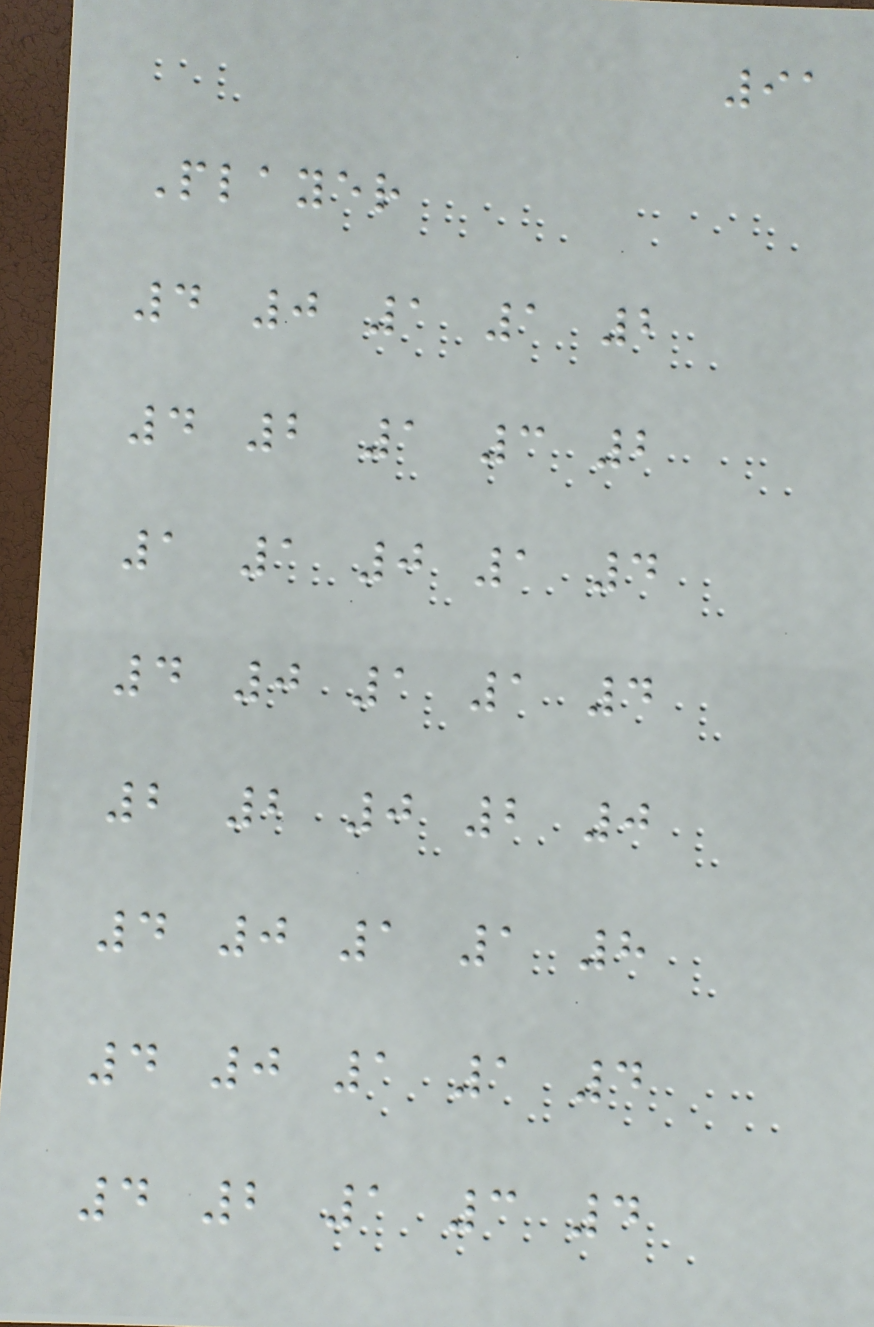91
Player
4 0 1 1 2
4 2 1 3 2
1 1 0 1 4
4 0 1 1 4
2 2 0 2 0
4 0 1 1 8
4 0 1 1 4
4 2 1 3 4
